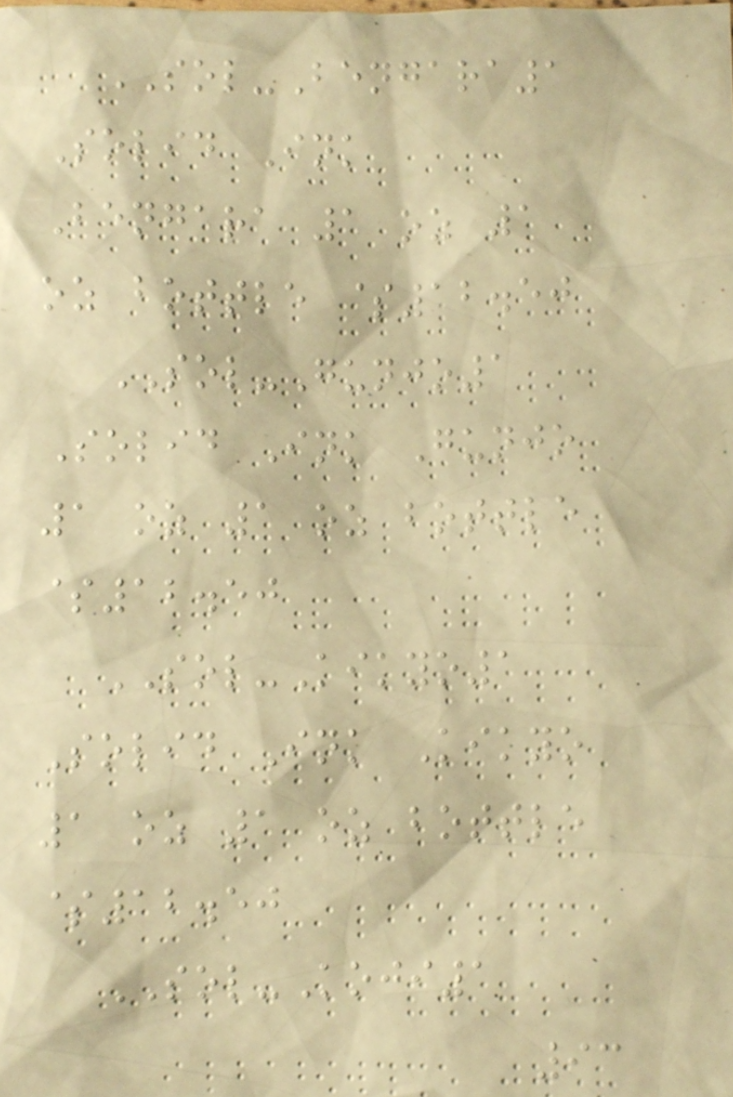SOL-Bengara1
Solid Ink
Bengara 1 oz 1
oz bottle $12.50
SOL-Gunjo1
Solid Ink Gunjo
1 oz 1 oz bottle
$12.50
SOL-Kikyo1
Solid Ink Kikyo
1 oz 1 oz bottle
$12.50
SOL-Koji1
93
